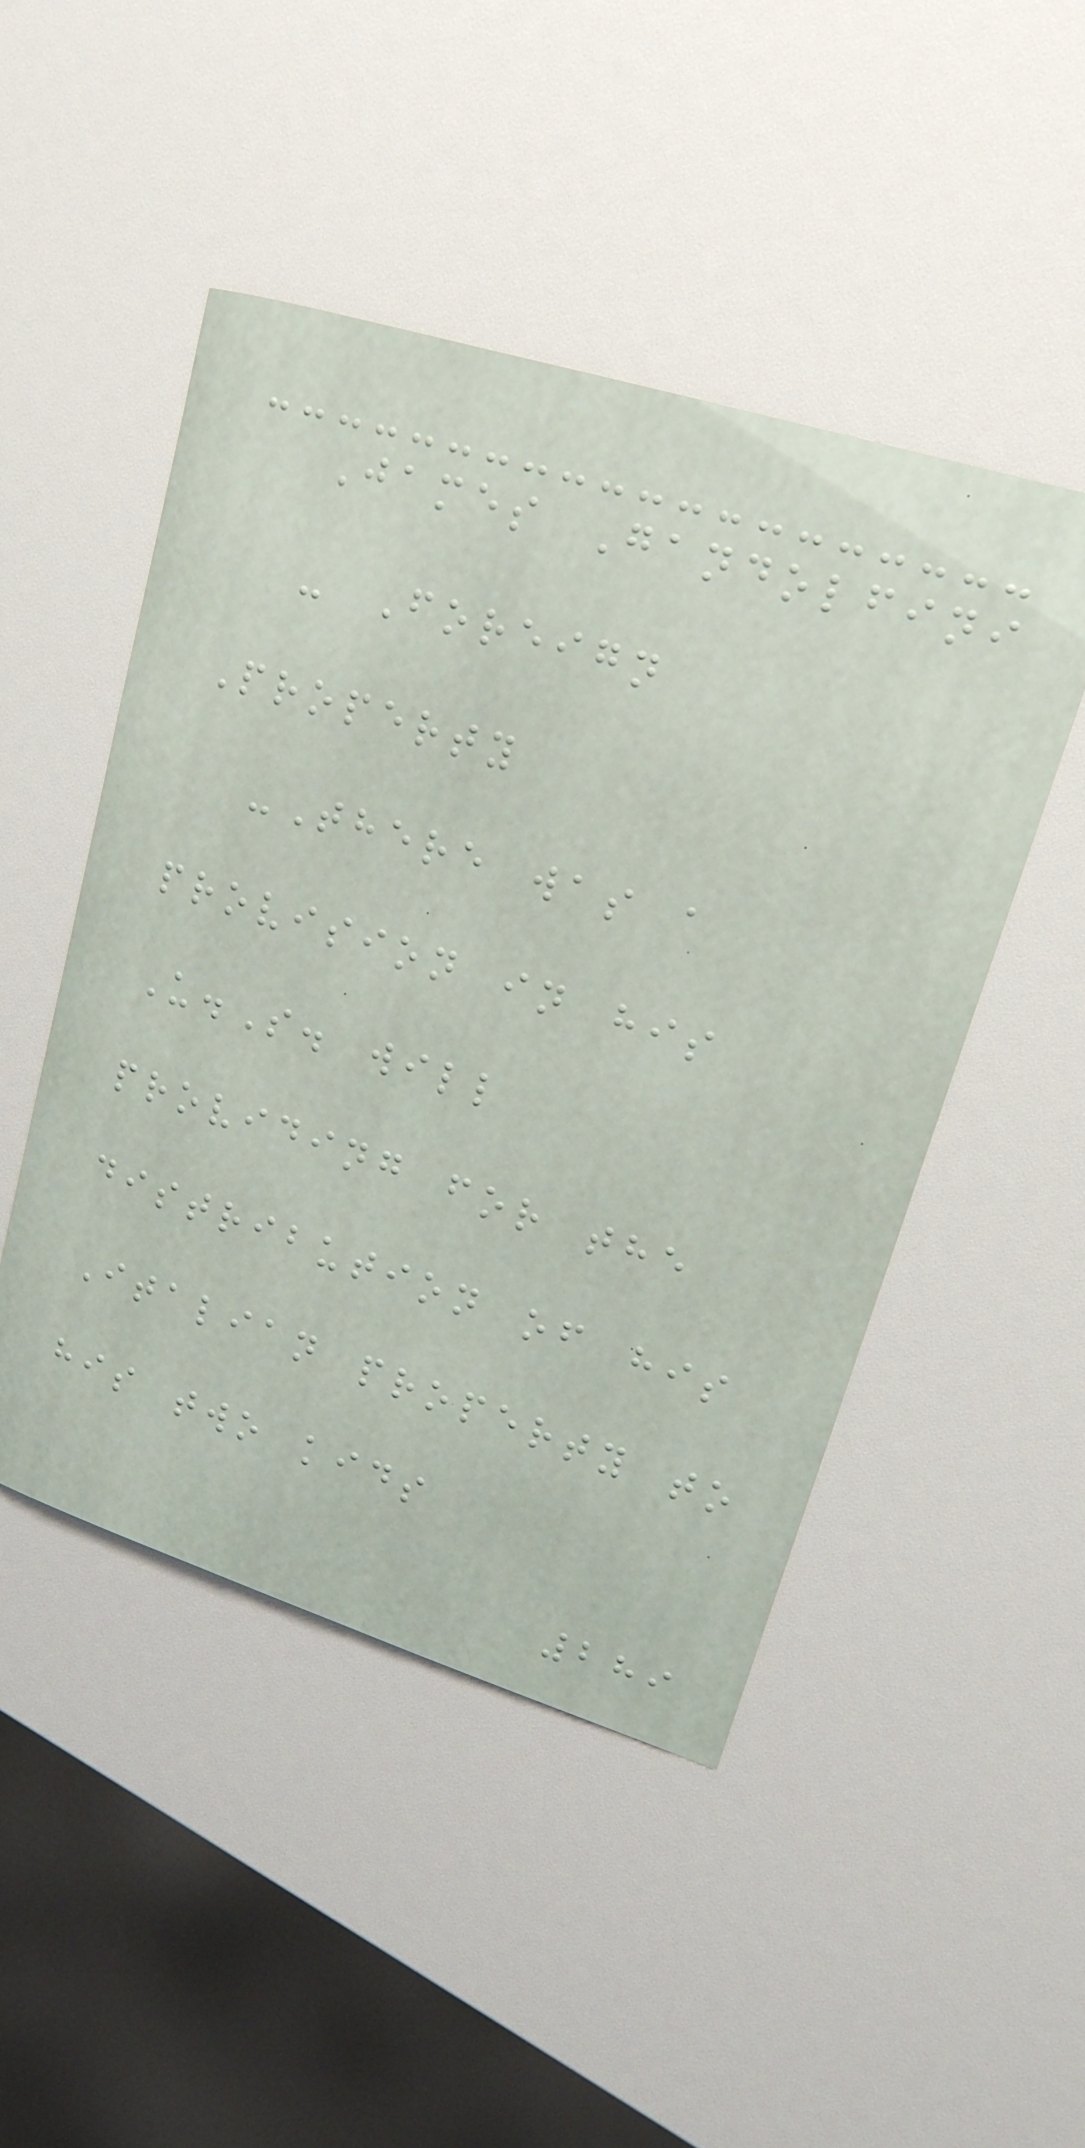James Gandolfini
- Foreign
Property
-There was a
provision in his
U.S. will
providing for the
distribution of his
Italian property to
his two kids
289
